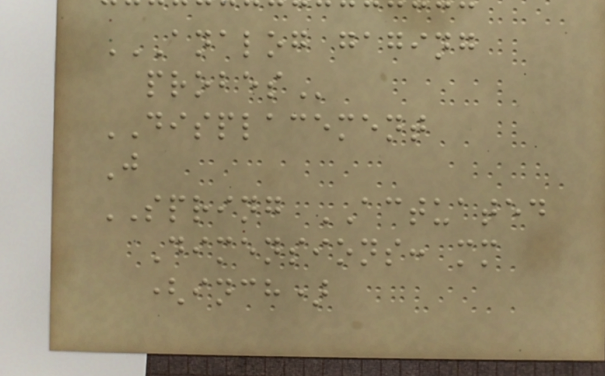ANALOG GAGING
PROBES
DISPLACEMENT
J
SPRING ACTUATED
Dimensions: mm
(inch)
